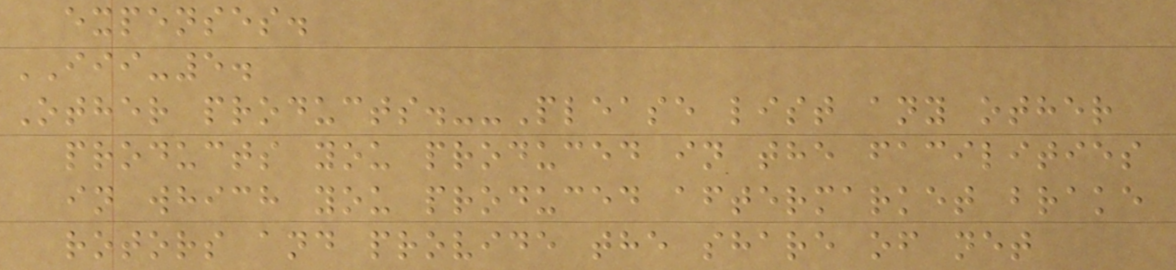expenses.
III-5.
Other products.--Please list any other
products you produced in the facilities
in which you produced aftermarket brake
rotors and provide the share of net
